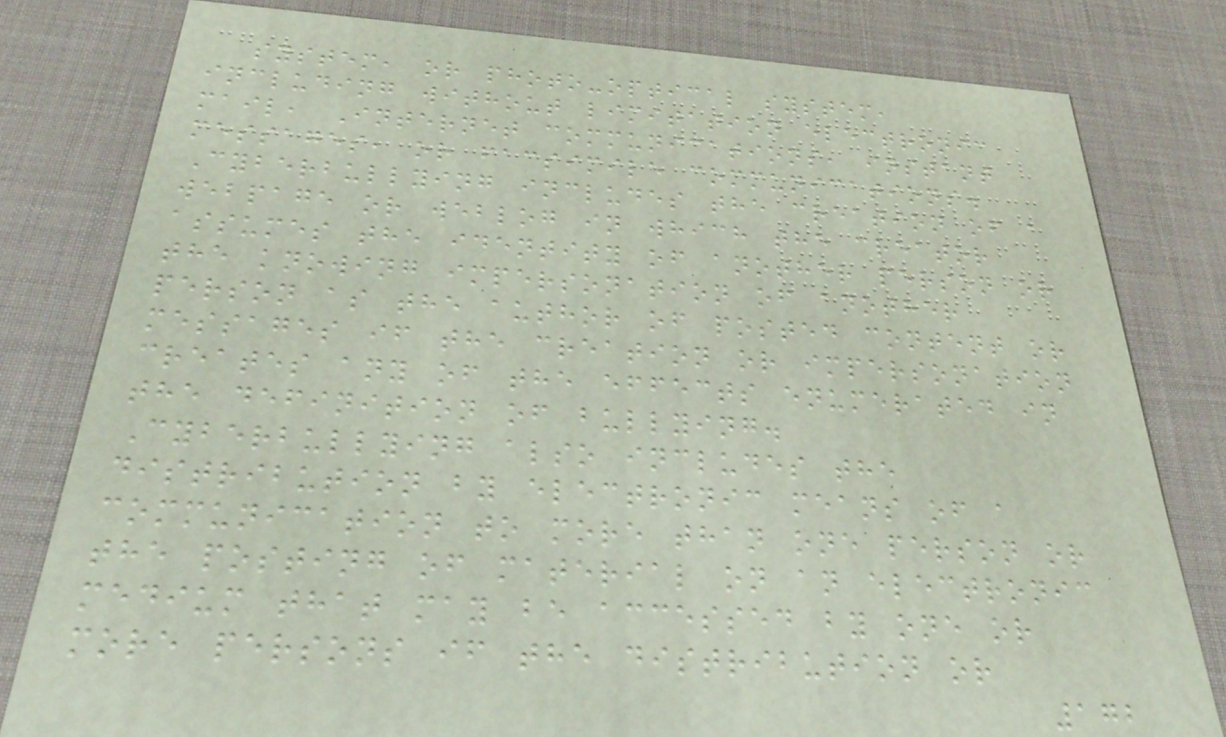system, or photo-optical system,
including without limitation electronic
mail, Internet communications, instant
messages, or facsimile communications.
Cyberbullying includes the creation of a
webpage or weblog in which the creator
assumes the identity of another person or
the knowing impersonation of another
person as the author of posted content or
messages if the creation or impersonation
creates any of the effects enumerated in
the definition of bullying.
Cyberbullying also includes the
distribution by electronic means of a
communication to more than one person or
the posting of material on an electronic
medium that may be accessed by one or
more persons if the distribution or
172
